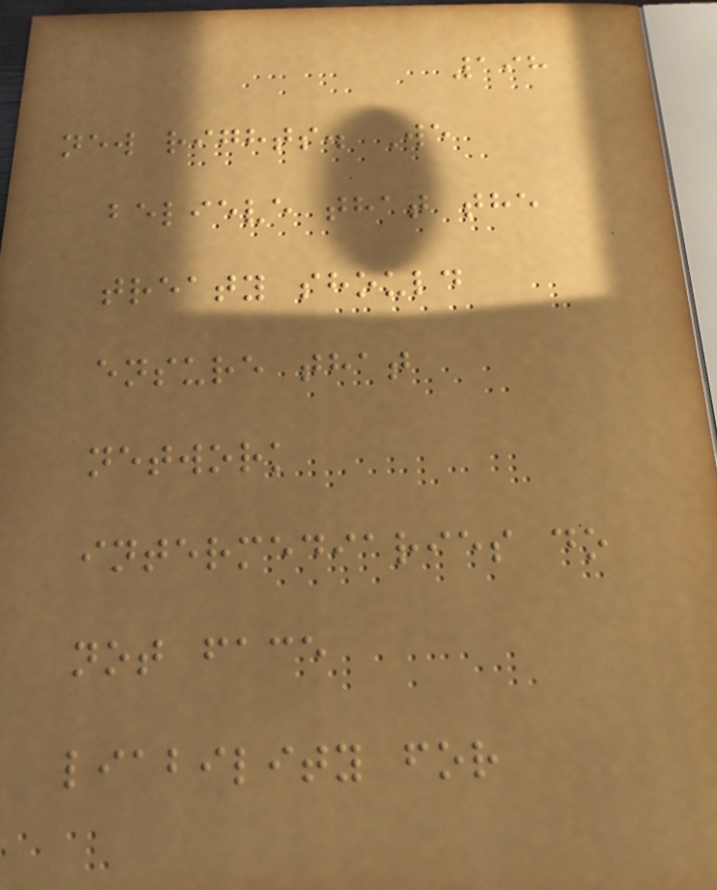198
new rights. We
believe that the
treaty should
ensure that
network
intermediaries do
not face
liability for
